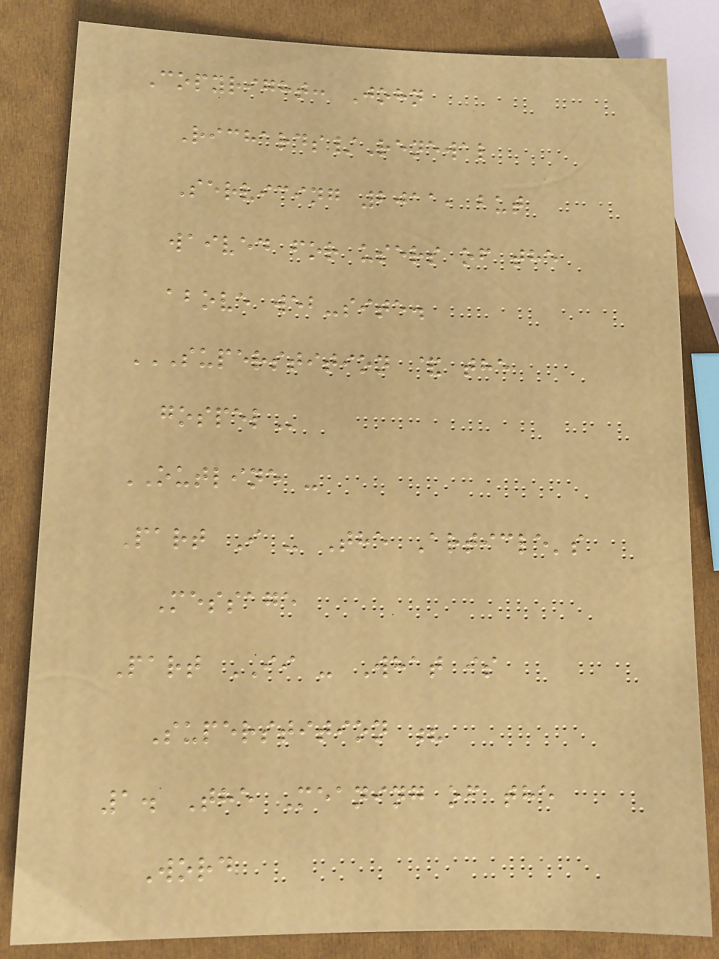Copyright: John
Richards/Renewal
Servicing 2011, but
waived for users of the
above web-site.
SUPERSTITION & THE
GOSPEL
OUTLINE -
Part I - The Article's
Message
Part II - What is
Superstition ?
1. The Meaning of the
Word
